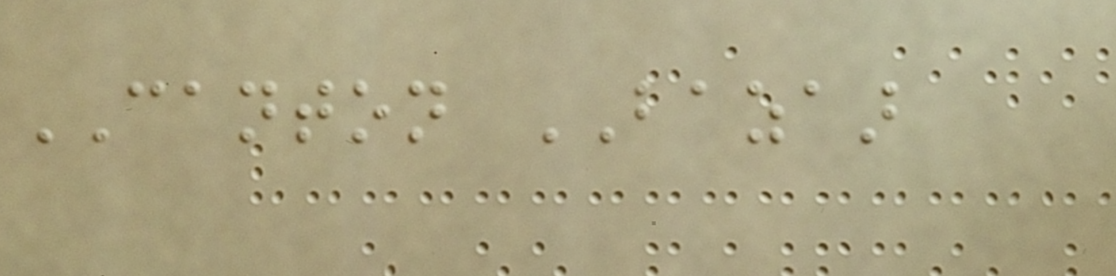CANTON BAZAAR
